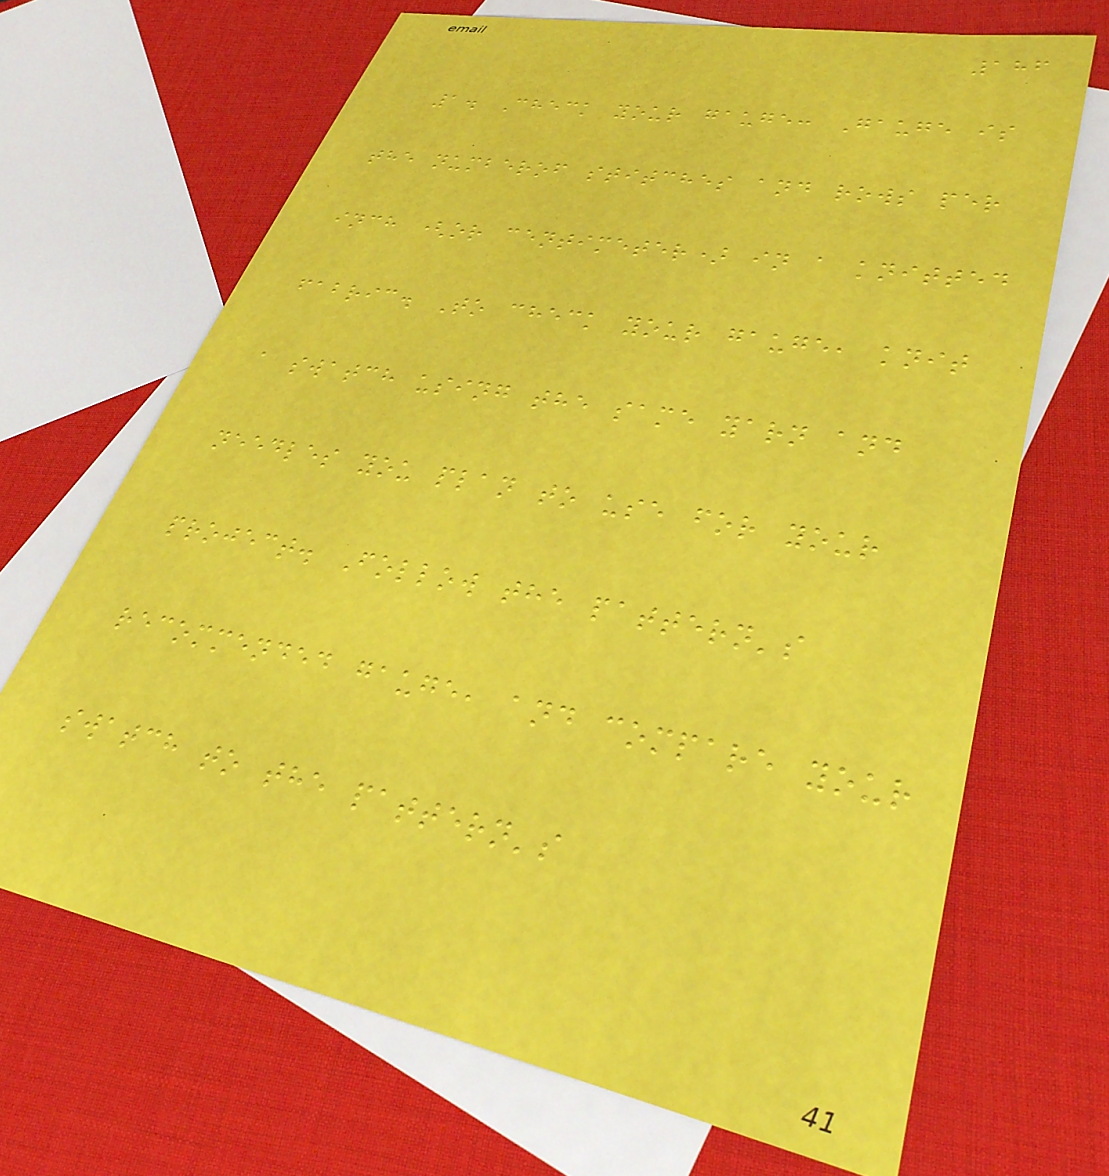186
1. Check your gauge: Gauge is
the numberof stitches and rows per
inch (or centimeter) in a knitted
fabric. To check your gauge, knit
a swatch using the same yarn and
needles you plan to use for your
project. Follow the pattern's
recommended gauge, and compare your
swatch to the pattern's
